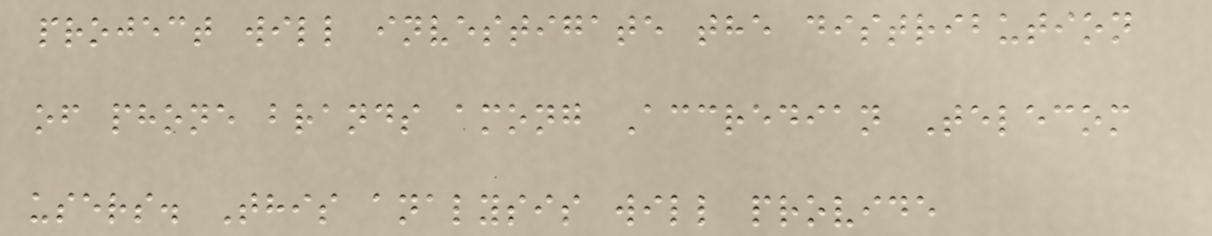project will investigate the distribution
of phone brands among Accredian Telecom
users. This analysis will provide
